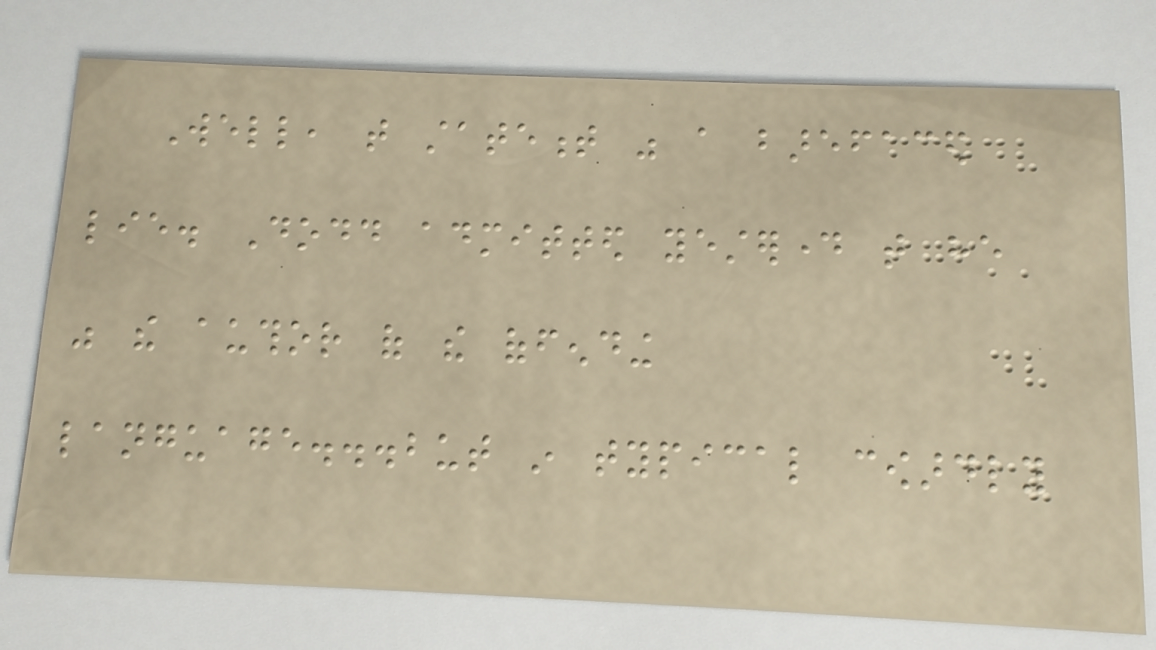Well, that statement was a barefaced
lie. Dodd admitted yesterday that he
was the author of the offending
language...but in typical cowardly
